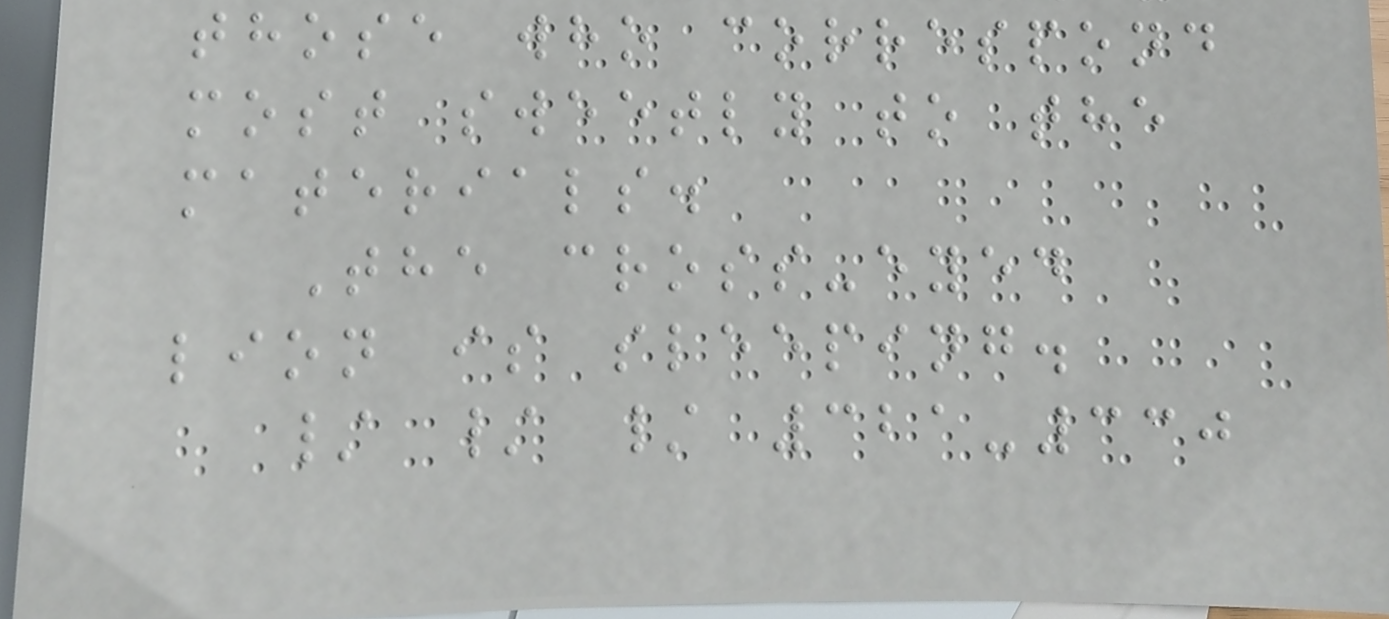those who correspond
most sweetly to the
materials.
The cross-eyed
lion is sleeping.
/ / / 321-330
